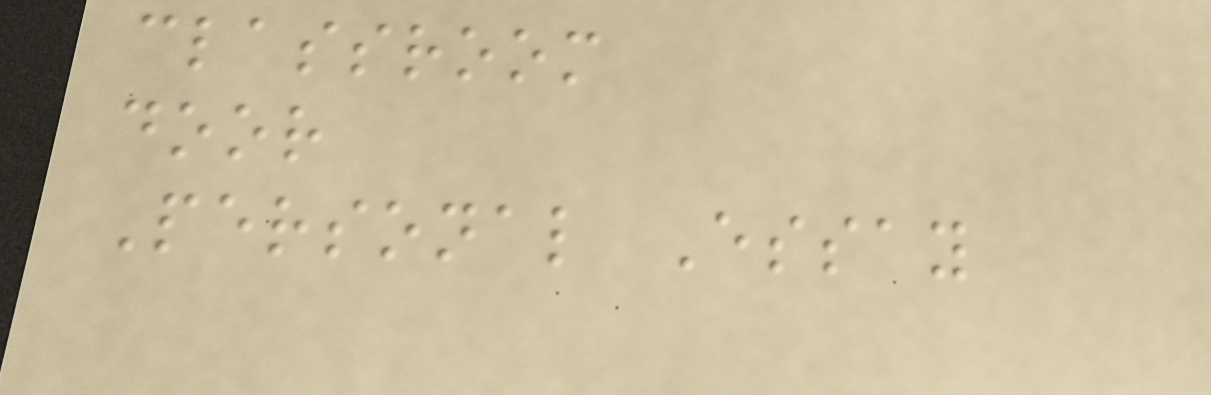classroom
door
Personal Essay
